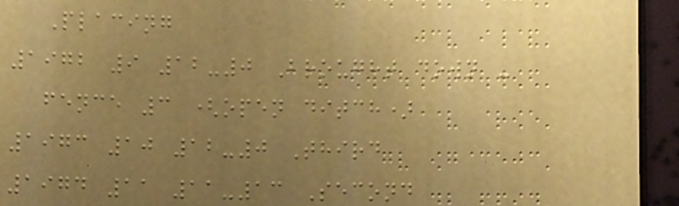Placing
1972 9 12-0 Brought down -
fence 3 (open ditch)
1973 10 12-0 Third
1974 11 11-13 Second
